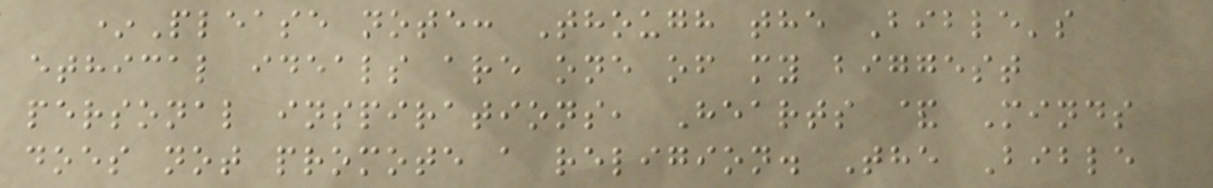*Please note: Though the Bible's
ethical ideals are one of my biggest
personal inspirations, Hearts & Minds
does not promote a religion. The Bible
